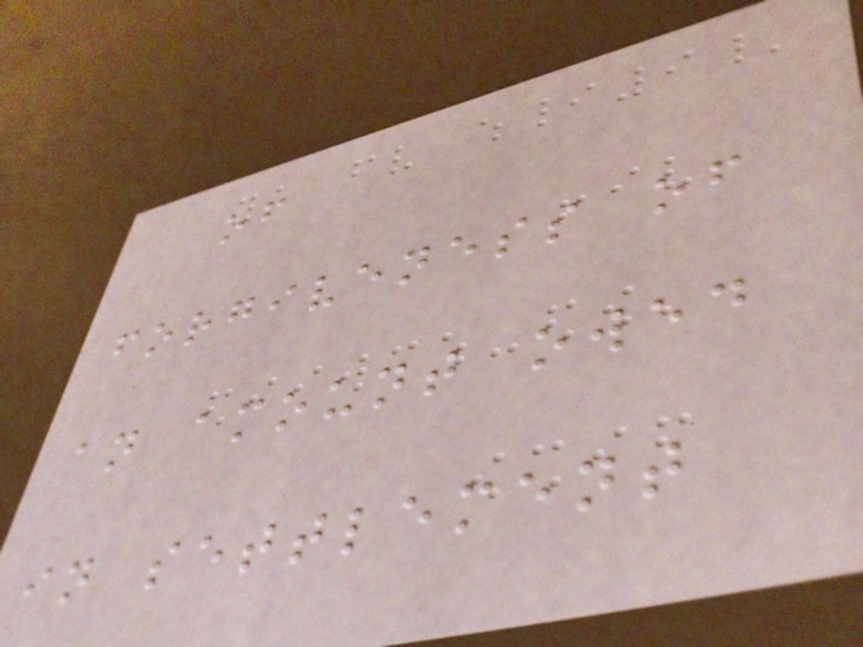of
forgiveness of
an amount owed
in settlement
